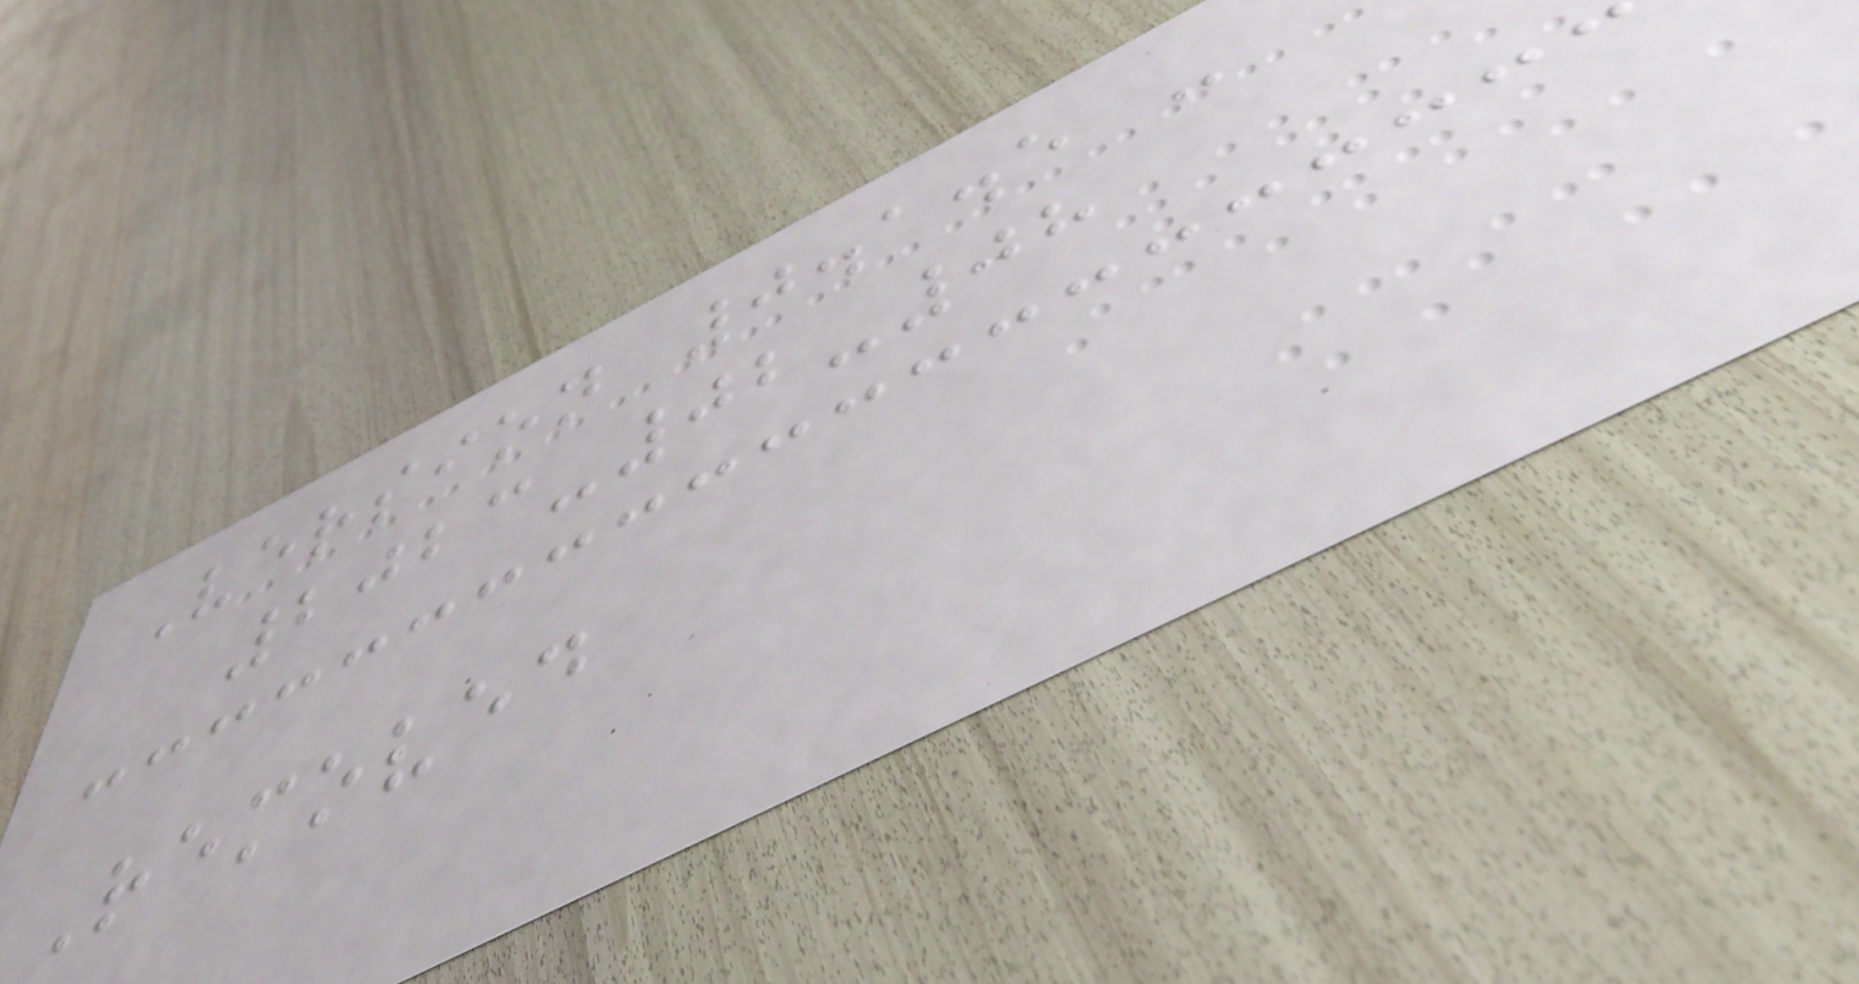Version 0.1.5 -
2023-02-08
Removed
